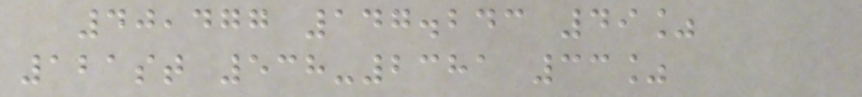40,477 147.243 49%
121st 538-2381 33%
